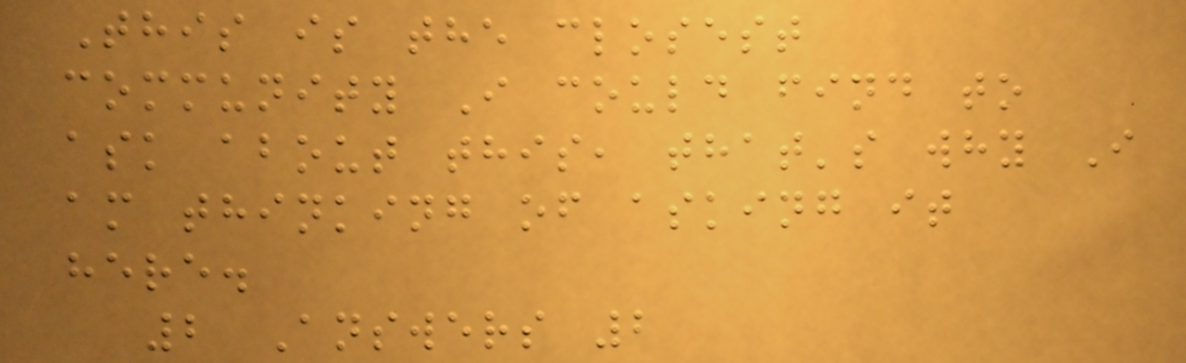This is the closest
community I could find to
ask about this, that's why I
am thinking of asking it
here.
2 Answers 2
